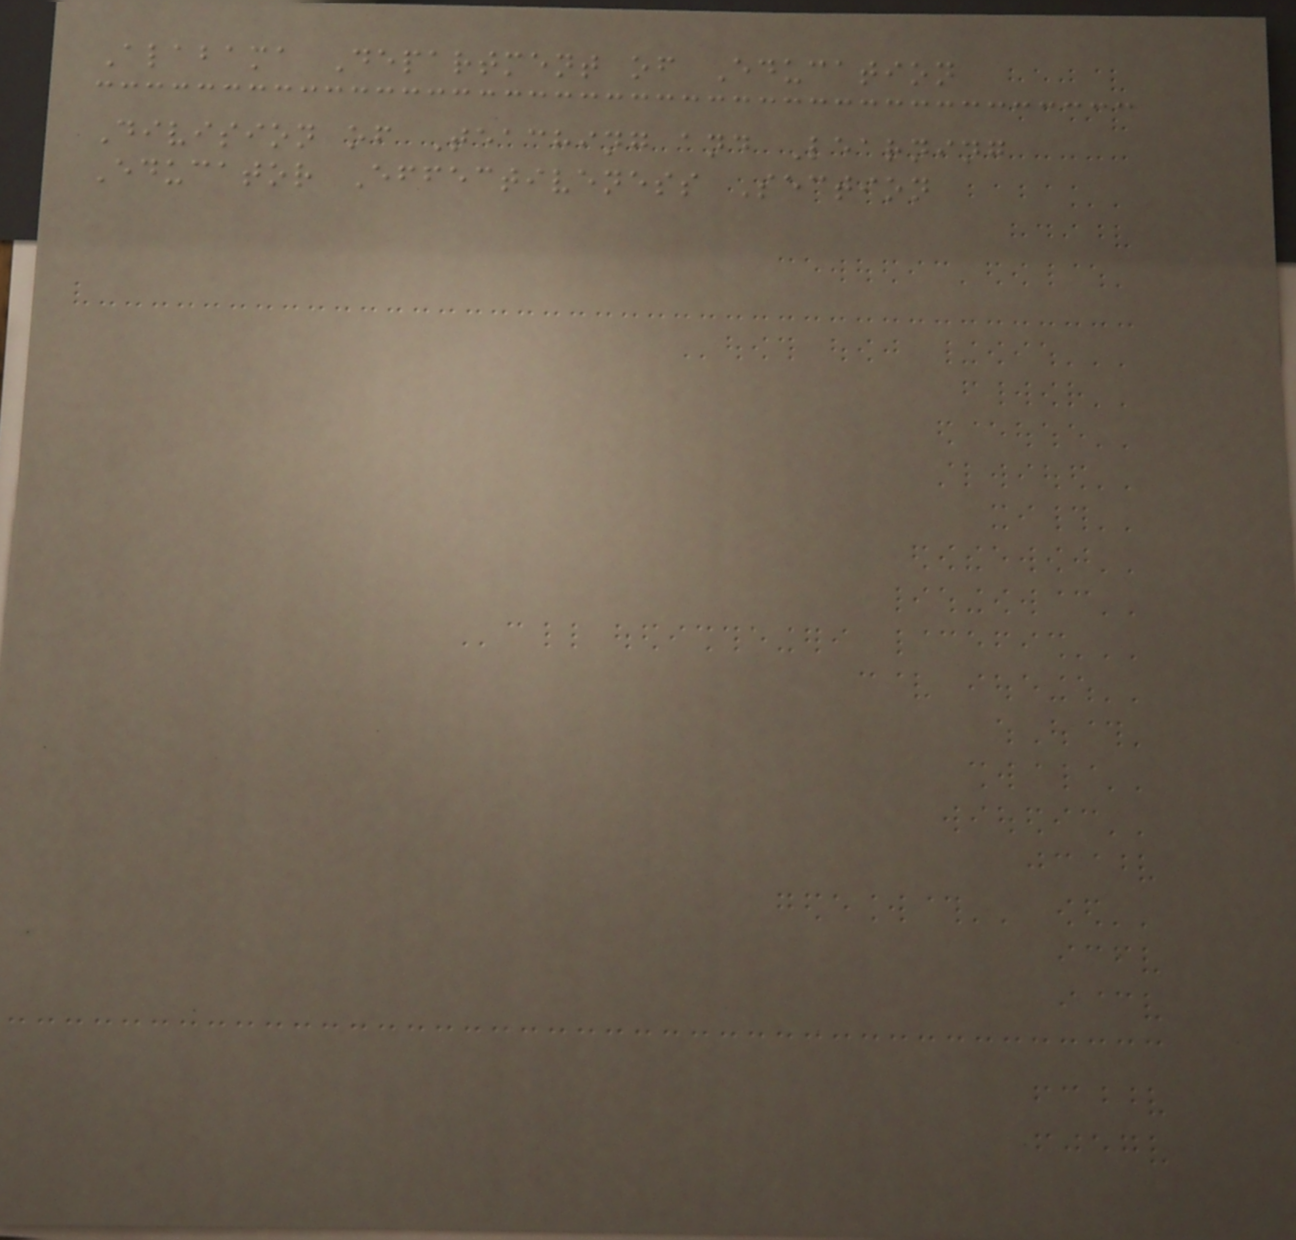Alabama Department of Education
Division of Teaching and Learning
Educator Effectiveness Section
